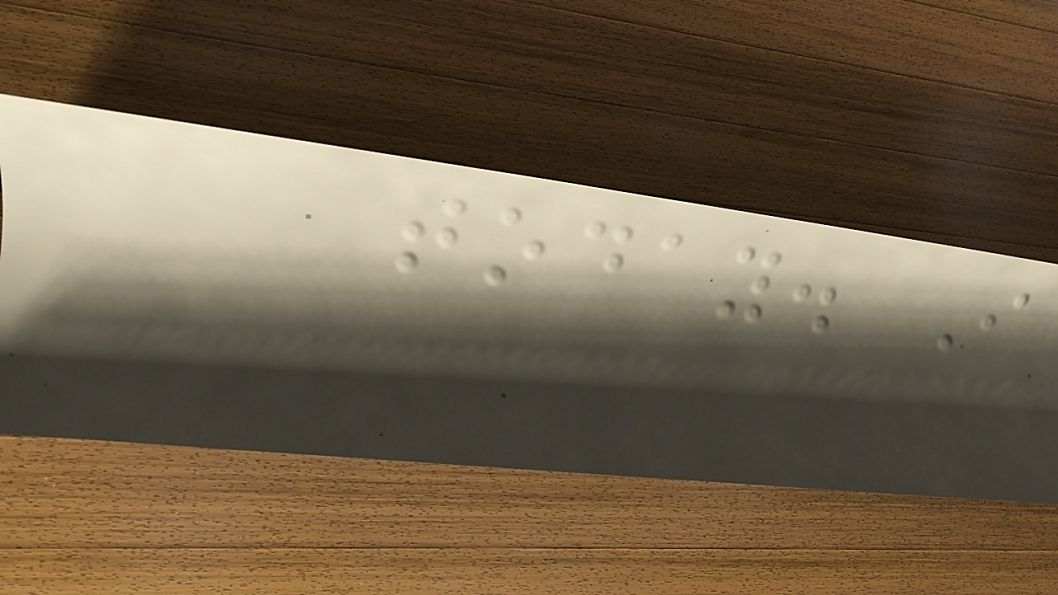today. I
